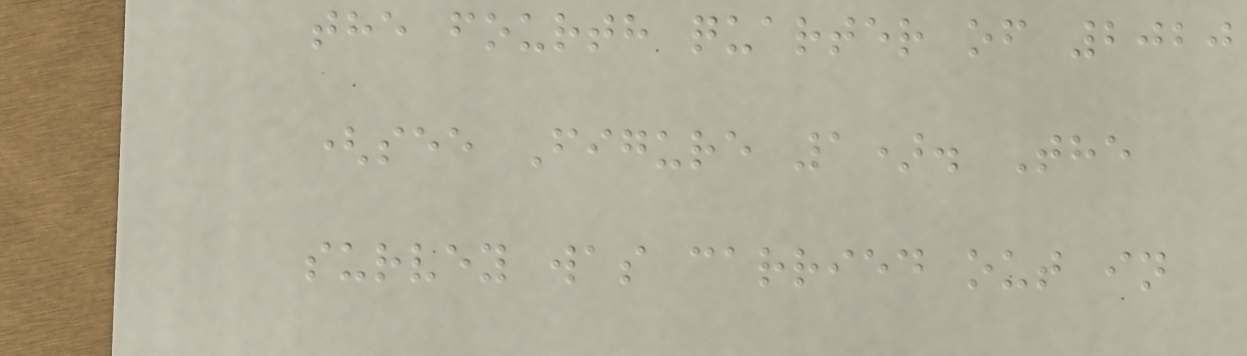the fourth quarter of 2020
(see Figure 1). The
survey was carried out in
